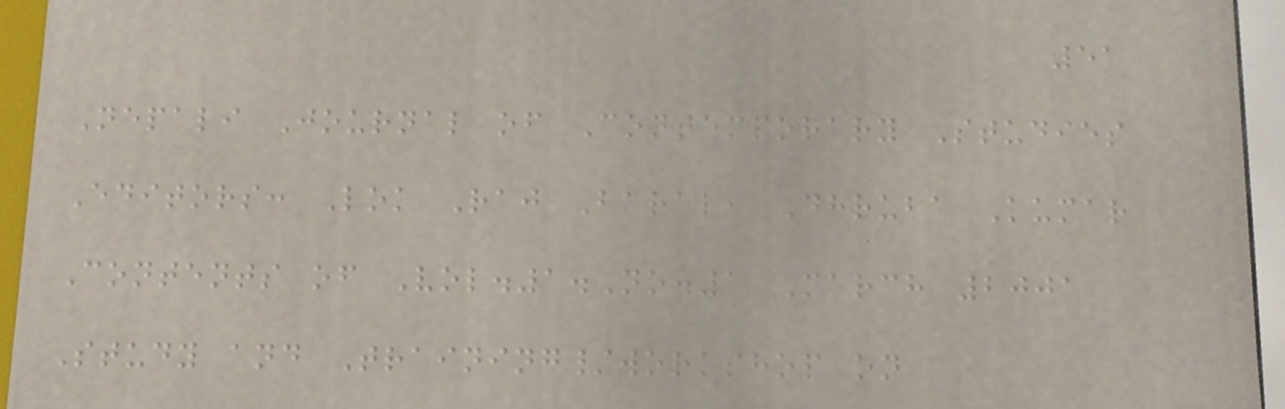51
Nepali Journal of Contemporary Studies
Editors: Lok Raj Baral, Dhruba Kumar
Contents of Vol.1.No.1 March 2001
Study and Training/workshop on
